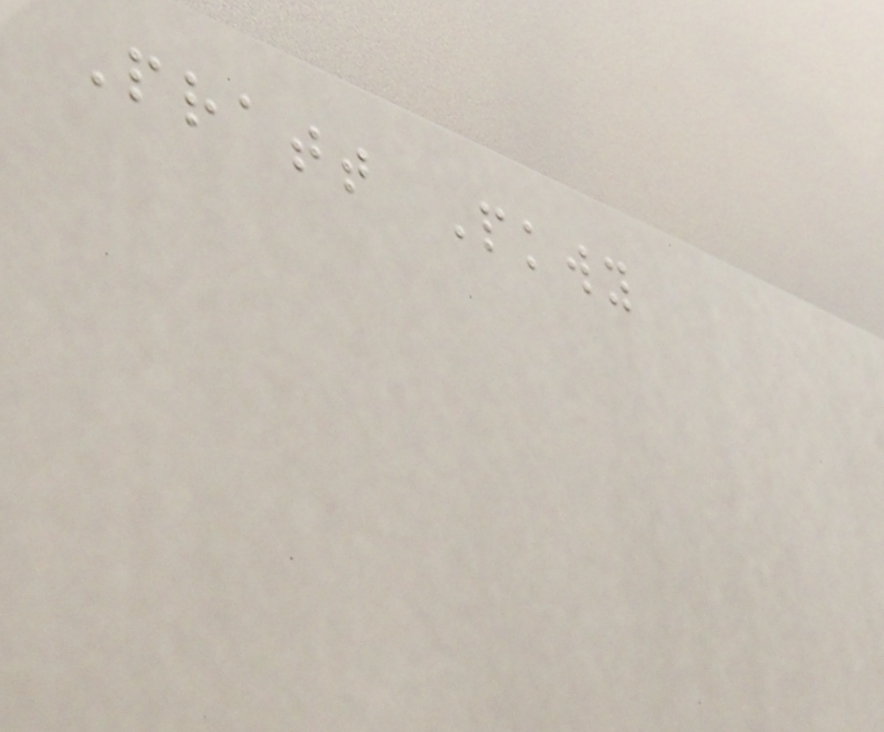Pratt Pkwy
